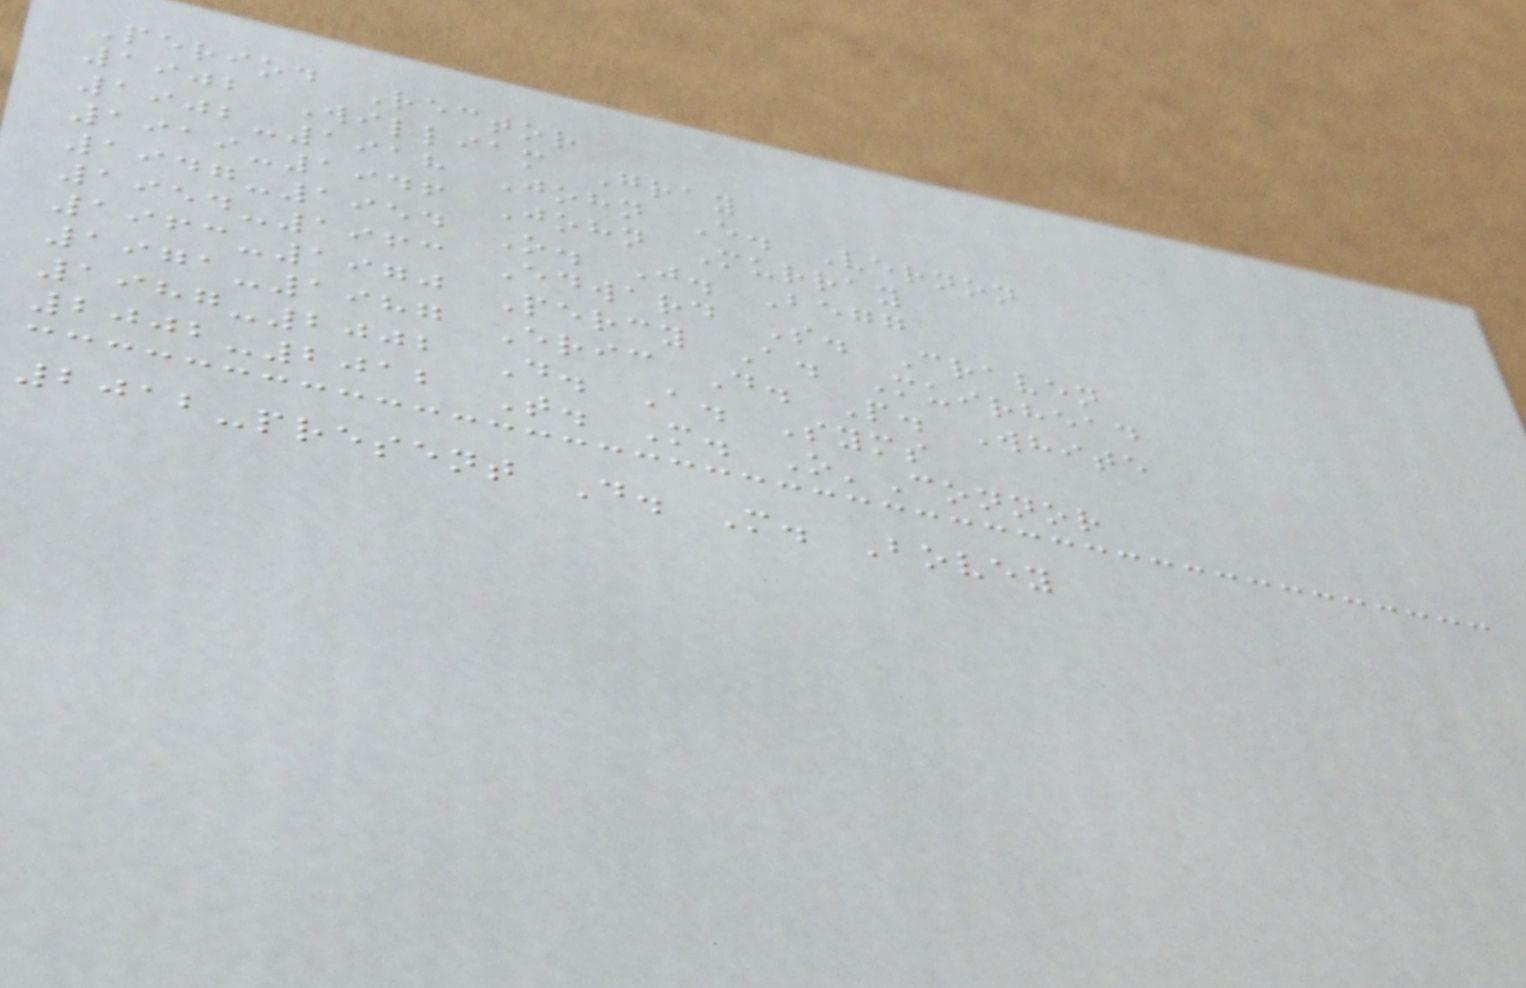Period Rector
1902 William Gray
1902-1918 John E. Vernon
1919-1946 John Murray
1947-1954 O. J. Begg
1954-1963 Edward S. Craven
1963-1970 Percy A. Muirhead
1971-1987 Eric D. P. White
1987-2002 D. A. Syms
2002-2012 T. M. O'Connor
2012-present D. M. Bovey
